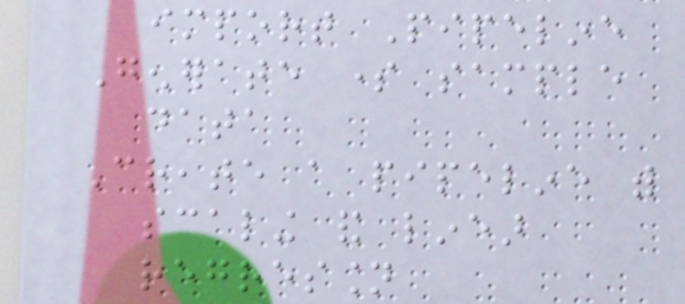import Pipeline
Generate some sample
data
Create a pipeline with
scaling and linear
regression
